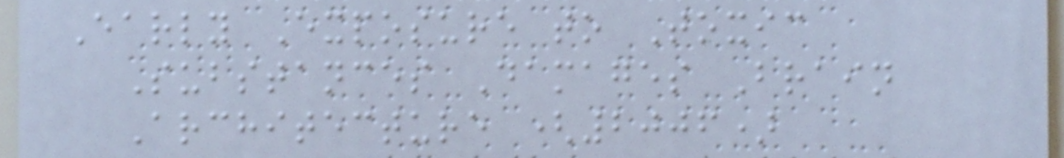Early Exposure to Toxic
Substances Damages Brain
Architecture (2006)
